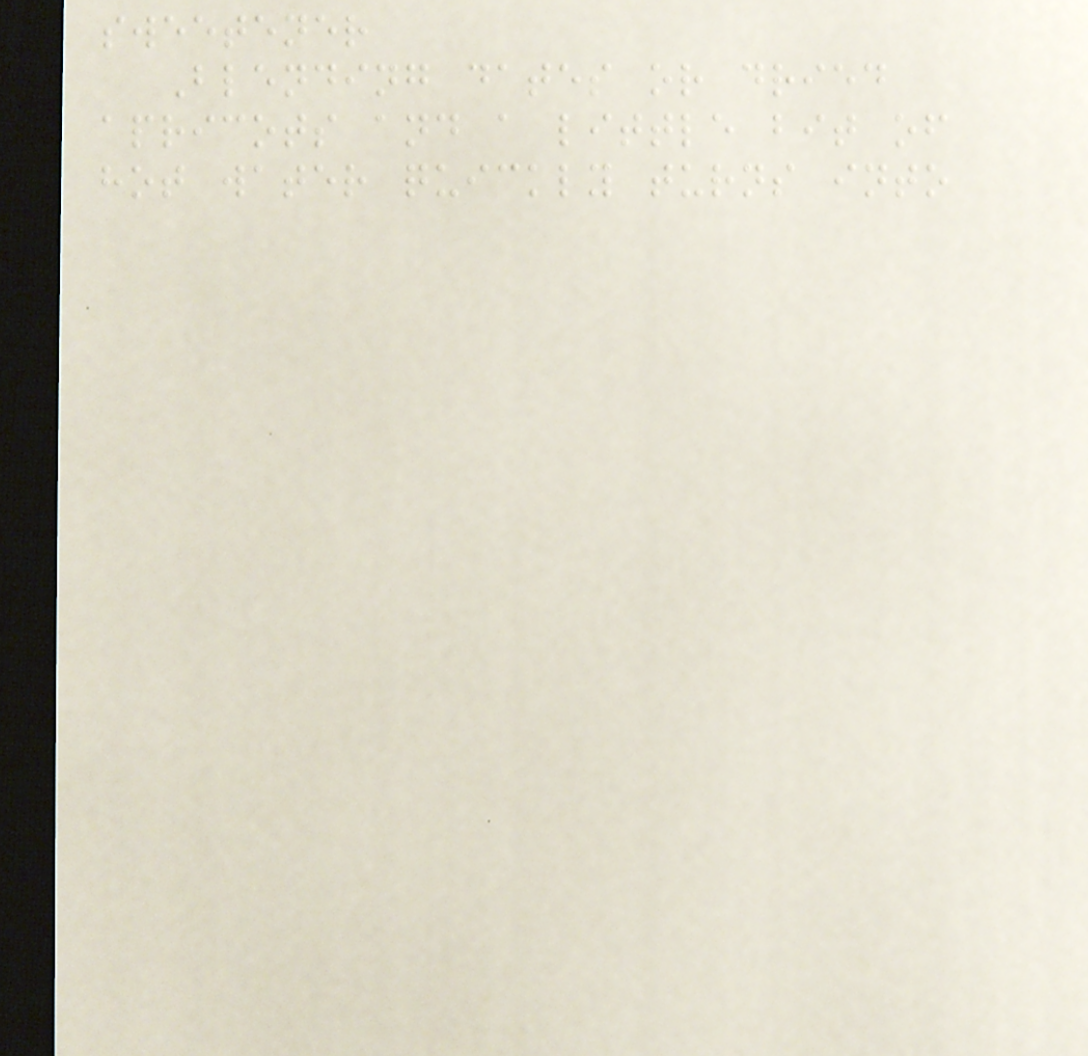sweetener
Blending dates or dried
apricots and a little bit of
hot water quickly turns into
